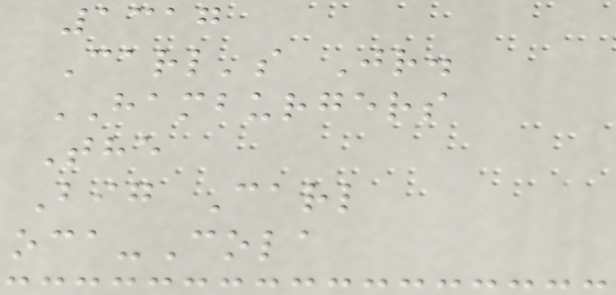1317
Carl's Jr.
HAMBURGERS
The
Big Carl
oca-Cola
